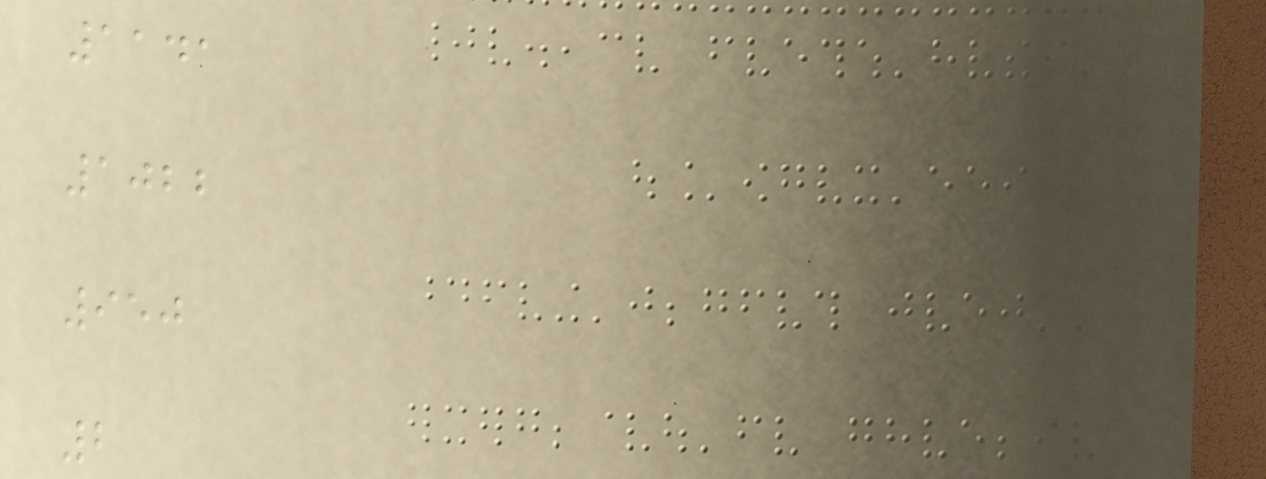1141
1022
950
2
